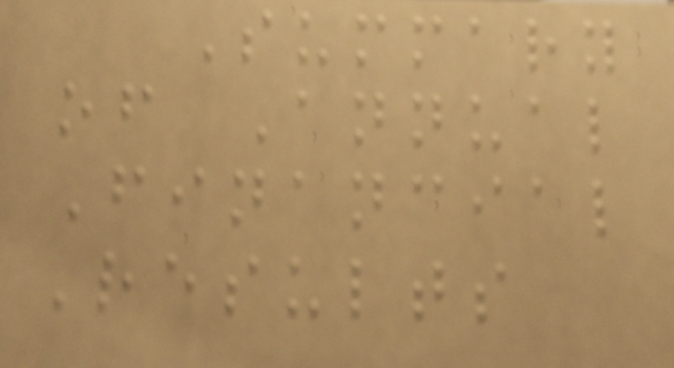Summary
of Annual
Financial
Results
